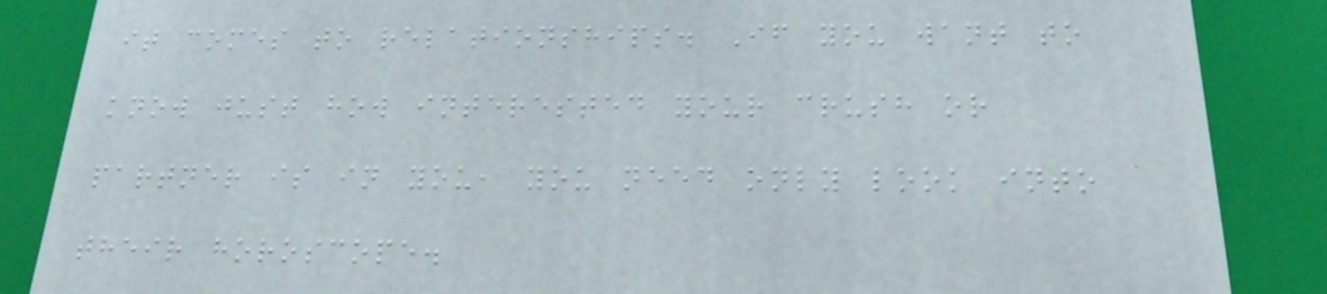it comes to relationships. If you want to
know just how interested your crush or
partner is in you, you need only look into
their horoscope.
